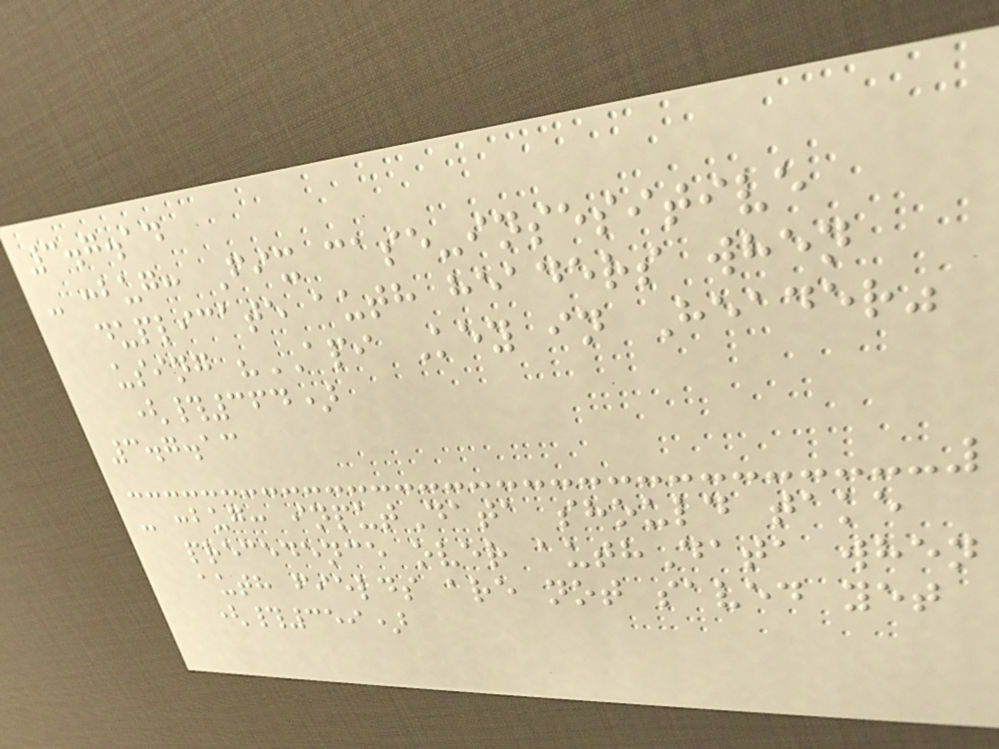3.7.14
- :bug: Fix case-insesitive
duplicate auth headers when
using "API Key in Header"
(#364)
3.7.13
- :bug: inputData should take
precedence over authData when
auth fields are not saved yet
(#359)
